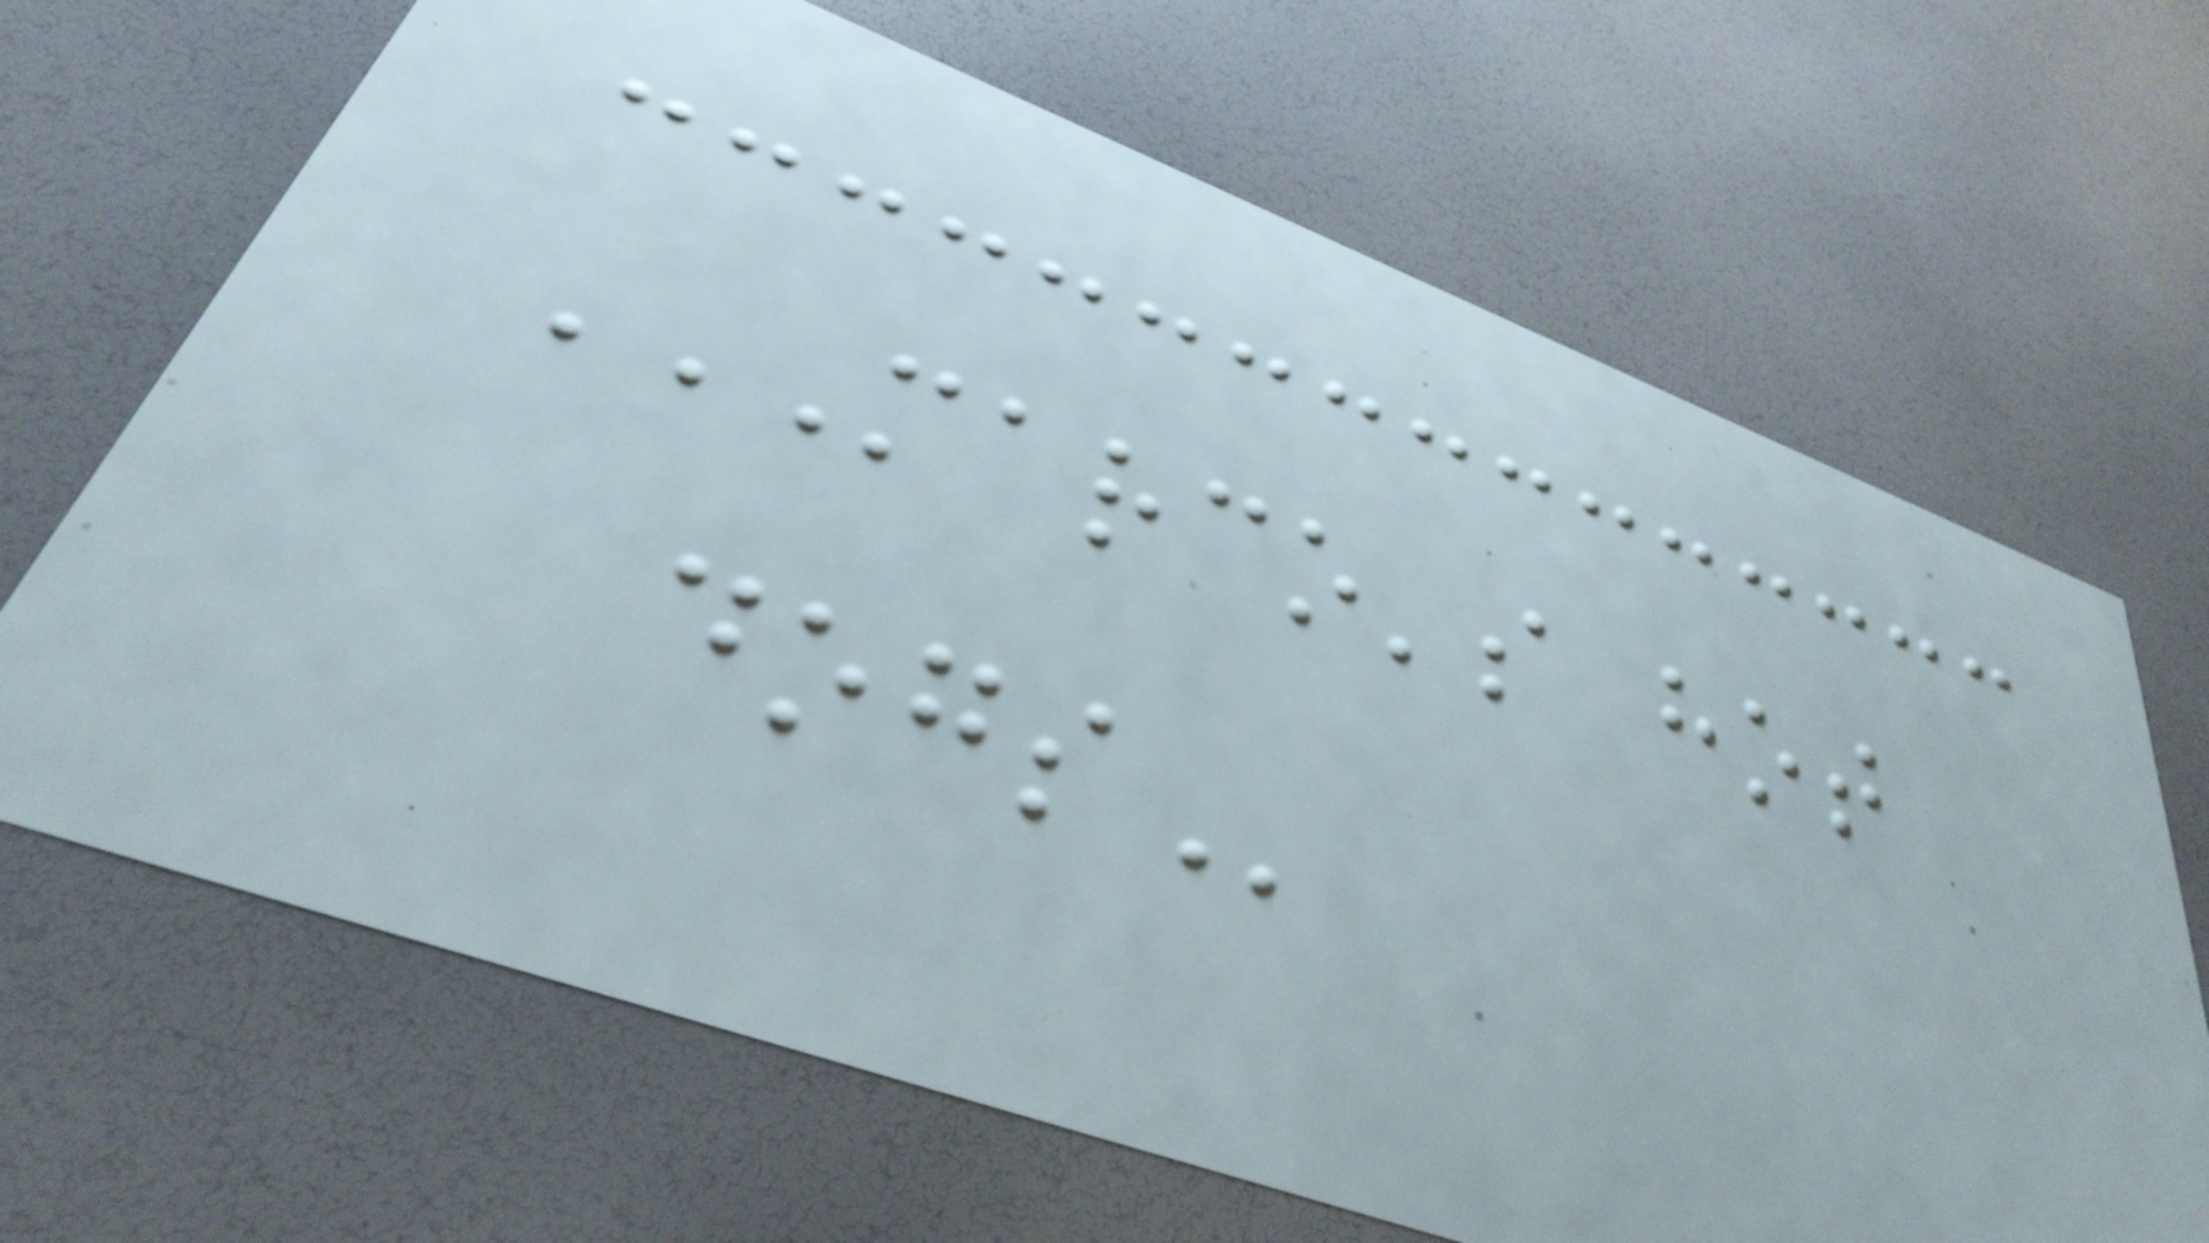MARCO'S HOT
DOGS
